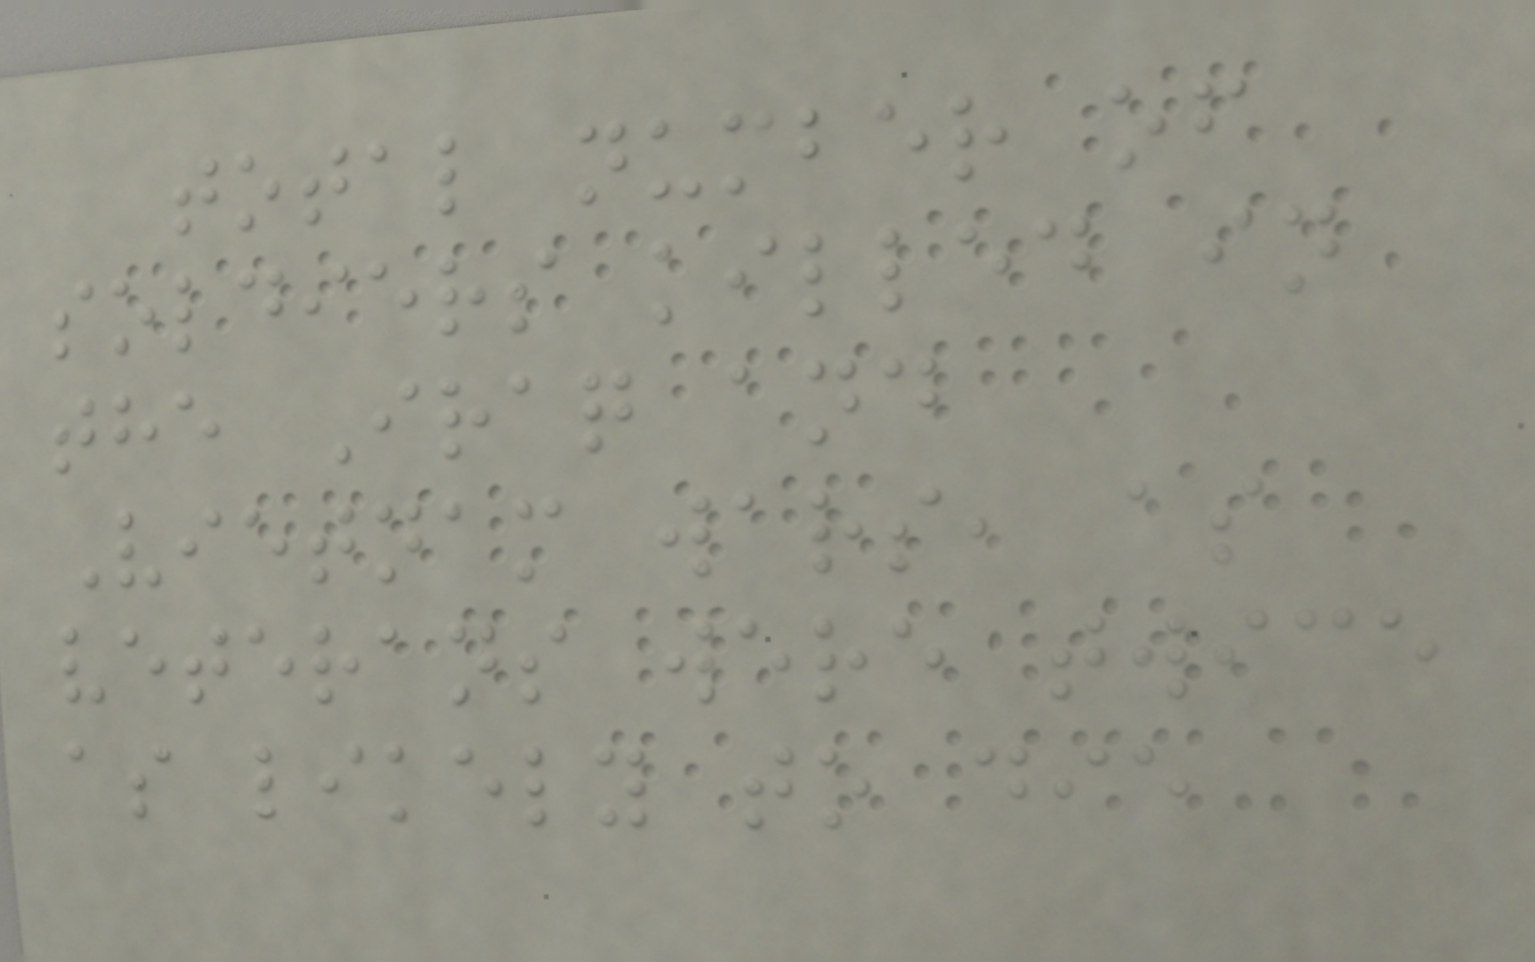total number of
soldiers killed in
the Iraq and
Vietnam wars, as
veterans were twice
as likely to die
